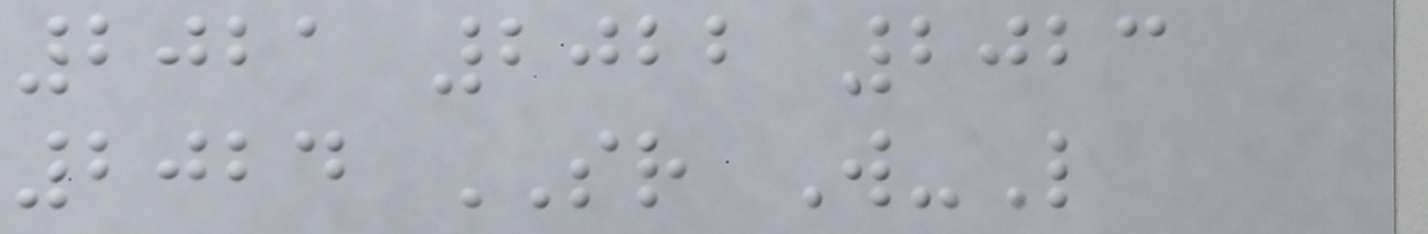2021 2022 2023
2024 SR W-L
